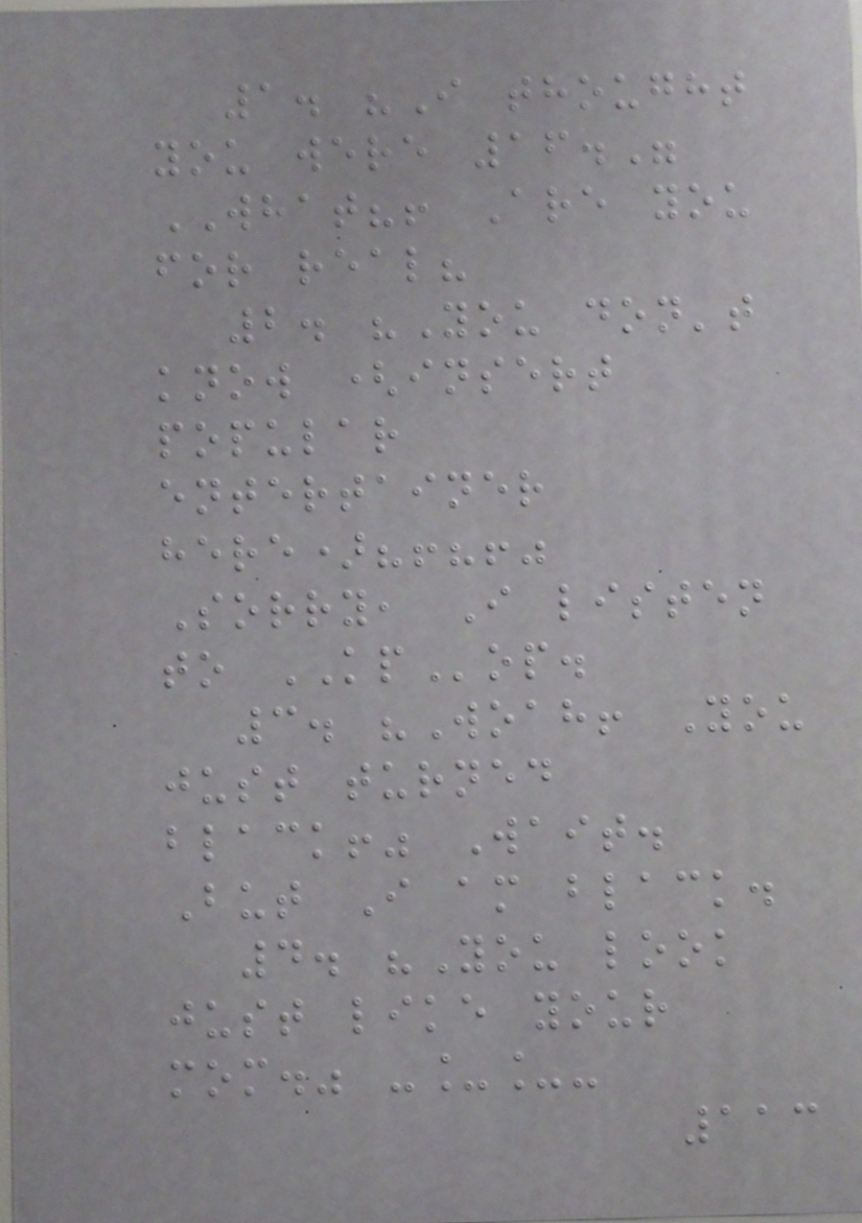1. "I thought
you were 16."
WHAT?! Are you
for real?
2. "You don't
know (insert
popular
entertainer
here)?!?!"
Sorry, I listen
to KPop.
3. "Woah! You
just turned
black!" Wait.
But I am black.
4. "You look
just like your
mom." -__-
113
